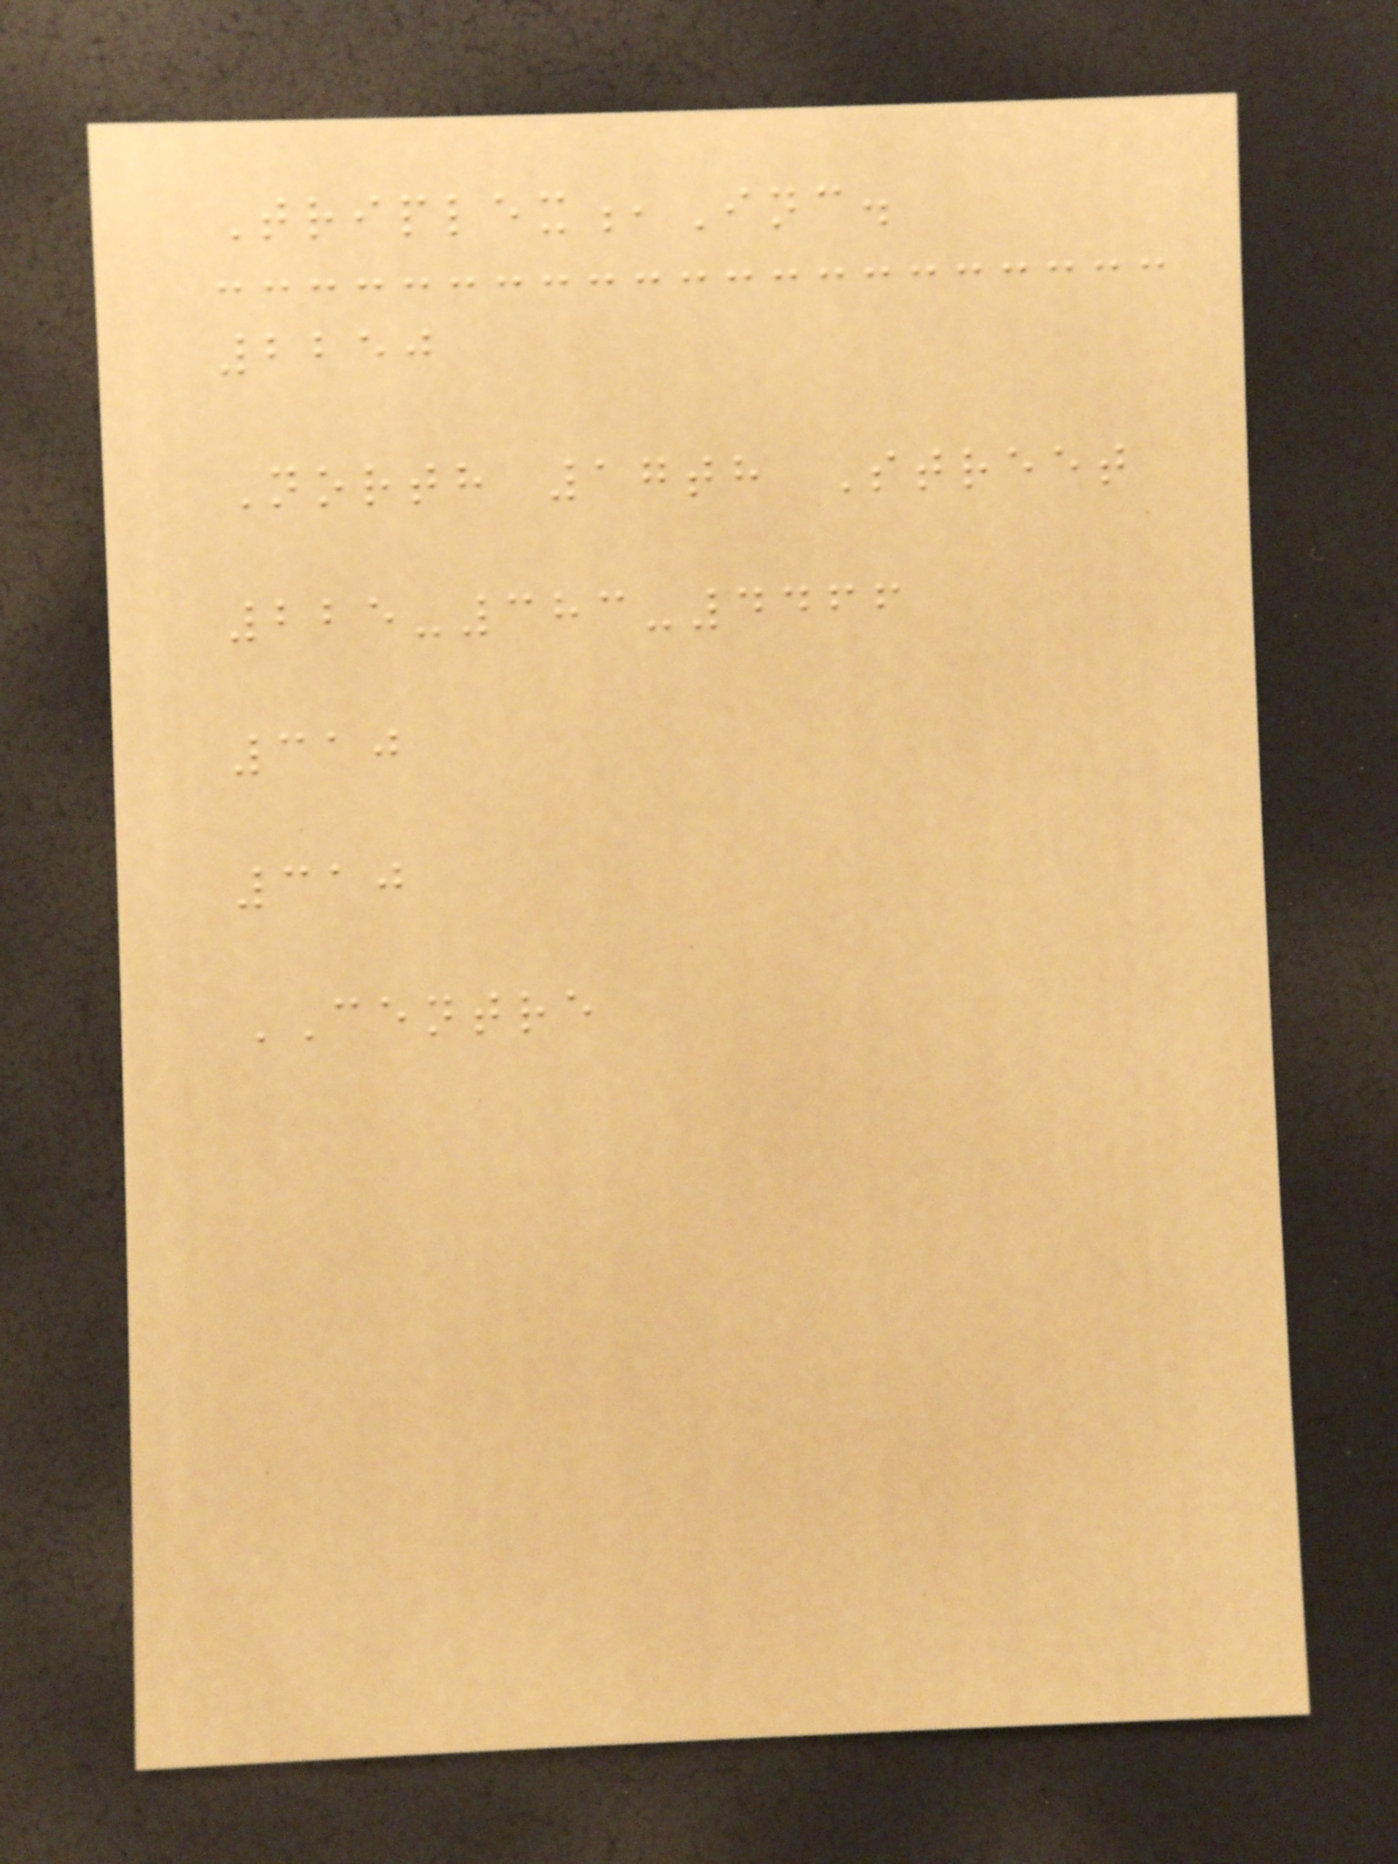Triplex,Inc.
2250
North 17th Street
225-383-4466
310
310
CENTRE
